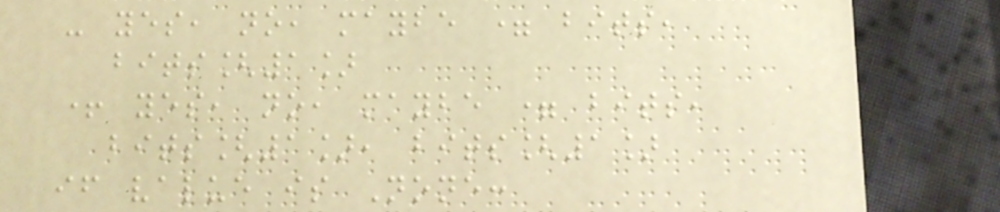- yes, no, maybe = bits,
bits[1]
+ yes, no, maybe = bits,
bits[1], bits[1]
if value is None:
